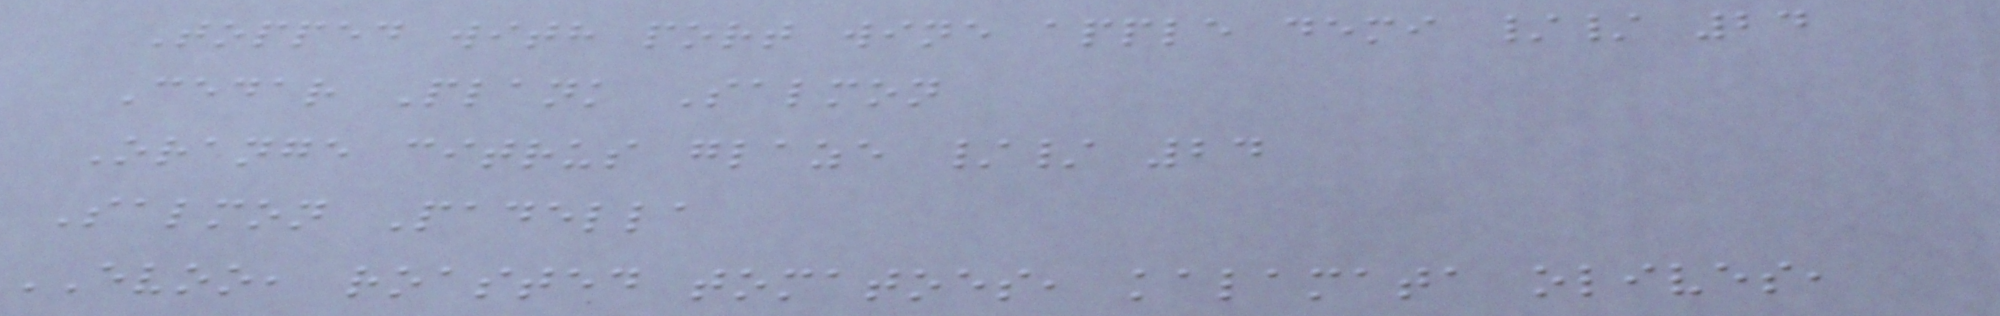Topped with port wine apple demi // 24
Cedar Plank Salmon
Orange citrus glaze // 24
Salmon Padella
EVOO, roasted tomatoes, kalamata olives,
